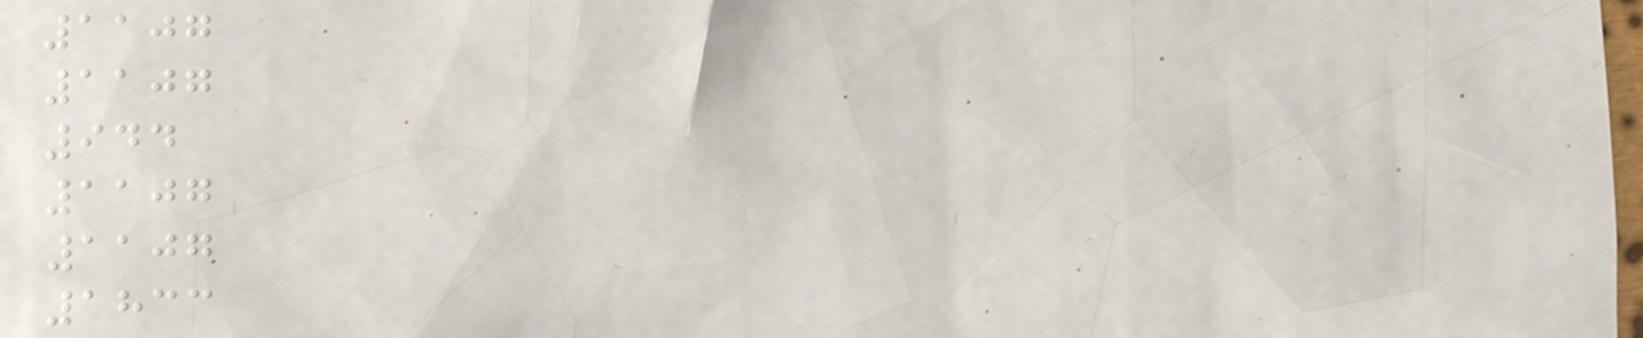1107
1107
944
1107
1107
1833
